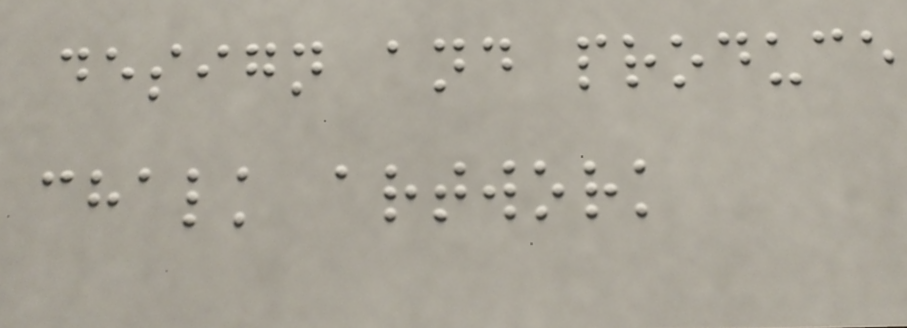design and produce
chalk artwork
